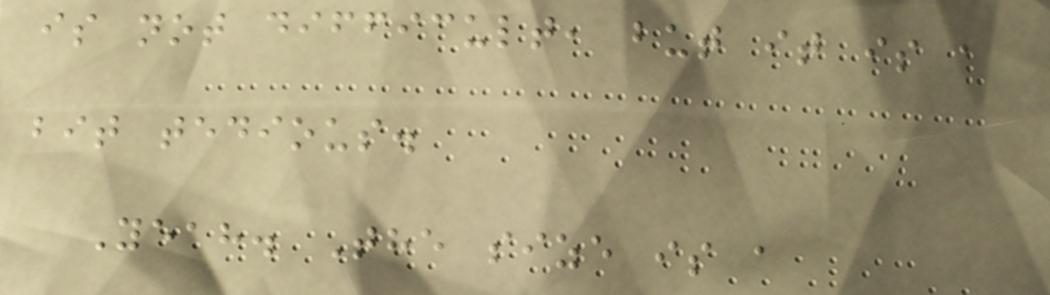is not difficult, but it is a
bit tedious.
Yeah. The size is a
